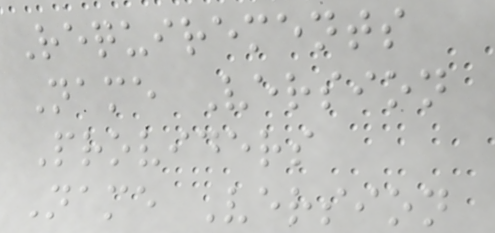Requirements
Name Version
Providers
Name Version
